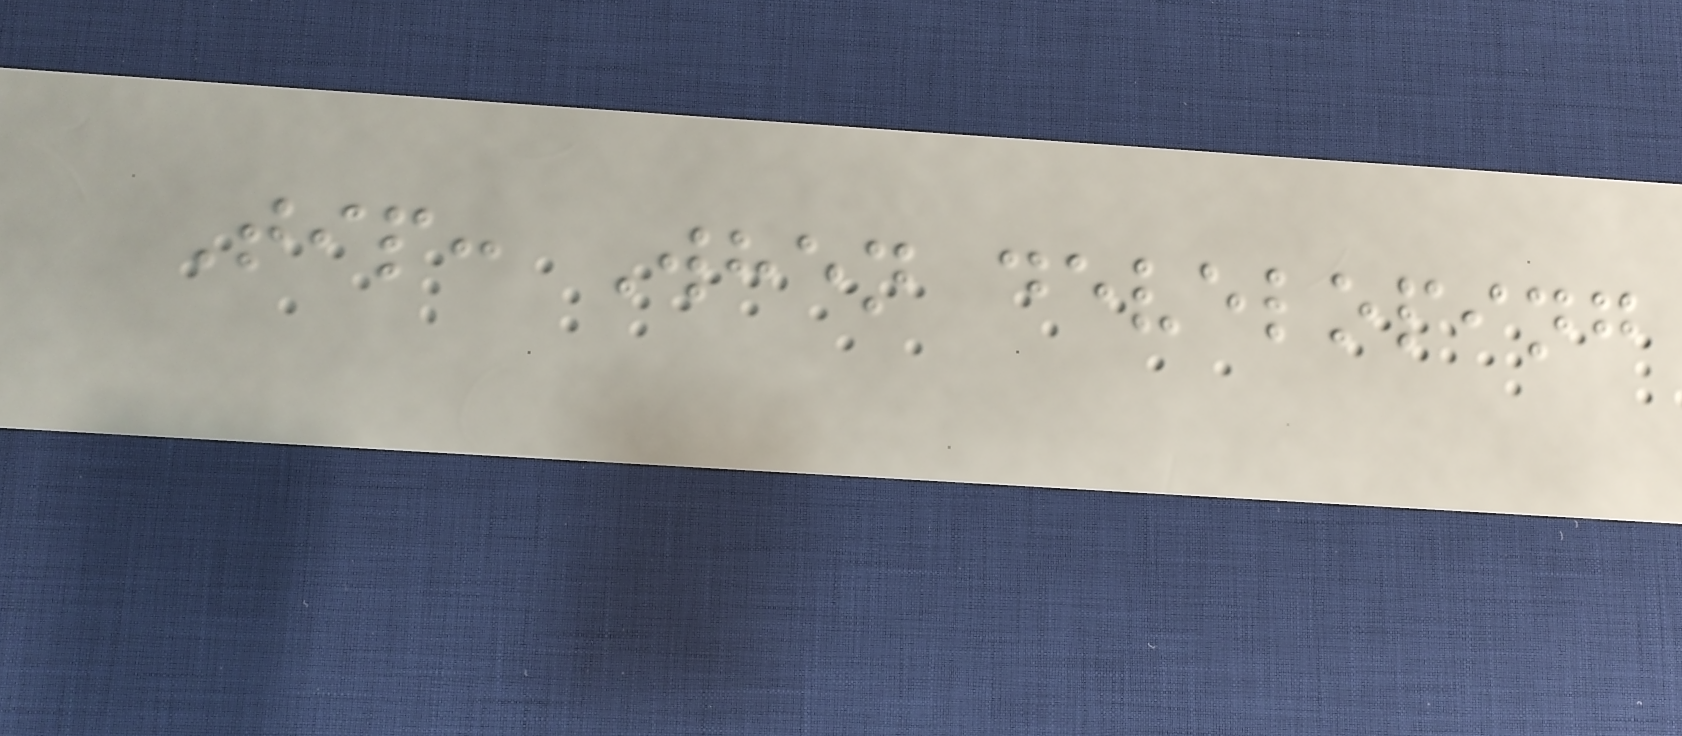Tip: When developing
